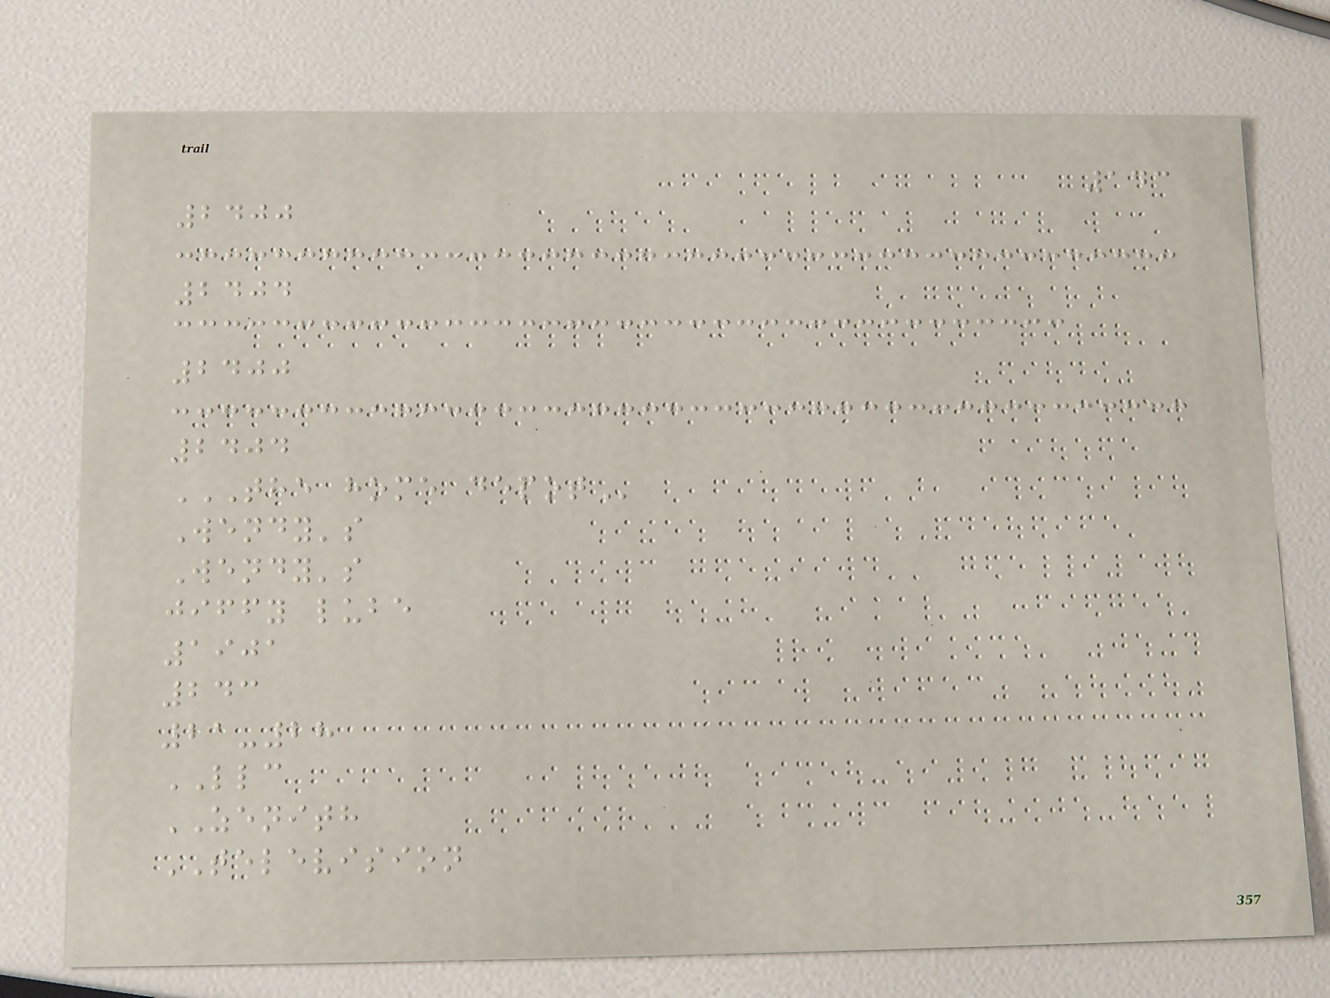143
2400
2404
2400
2404
THE HOME DEPOT
Wendy's
Wendy's
jiffy lube
1901
243
21-28
LLC
ZENITH
TELEVISION
